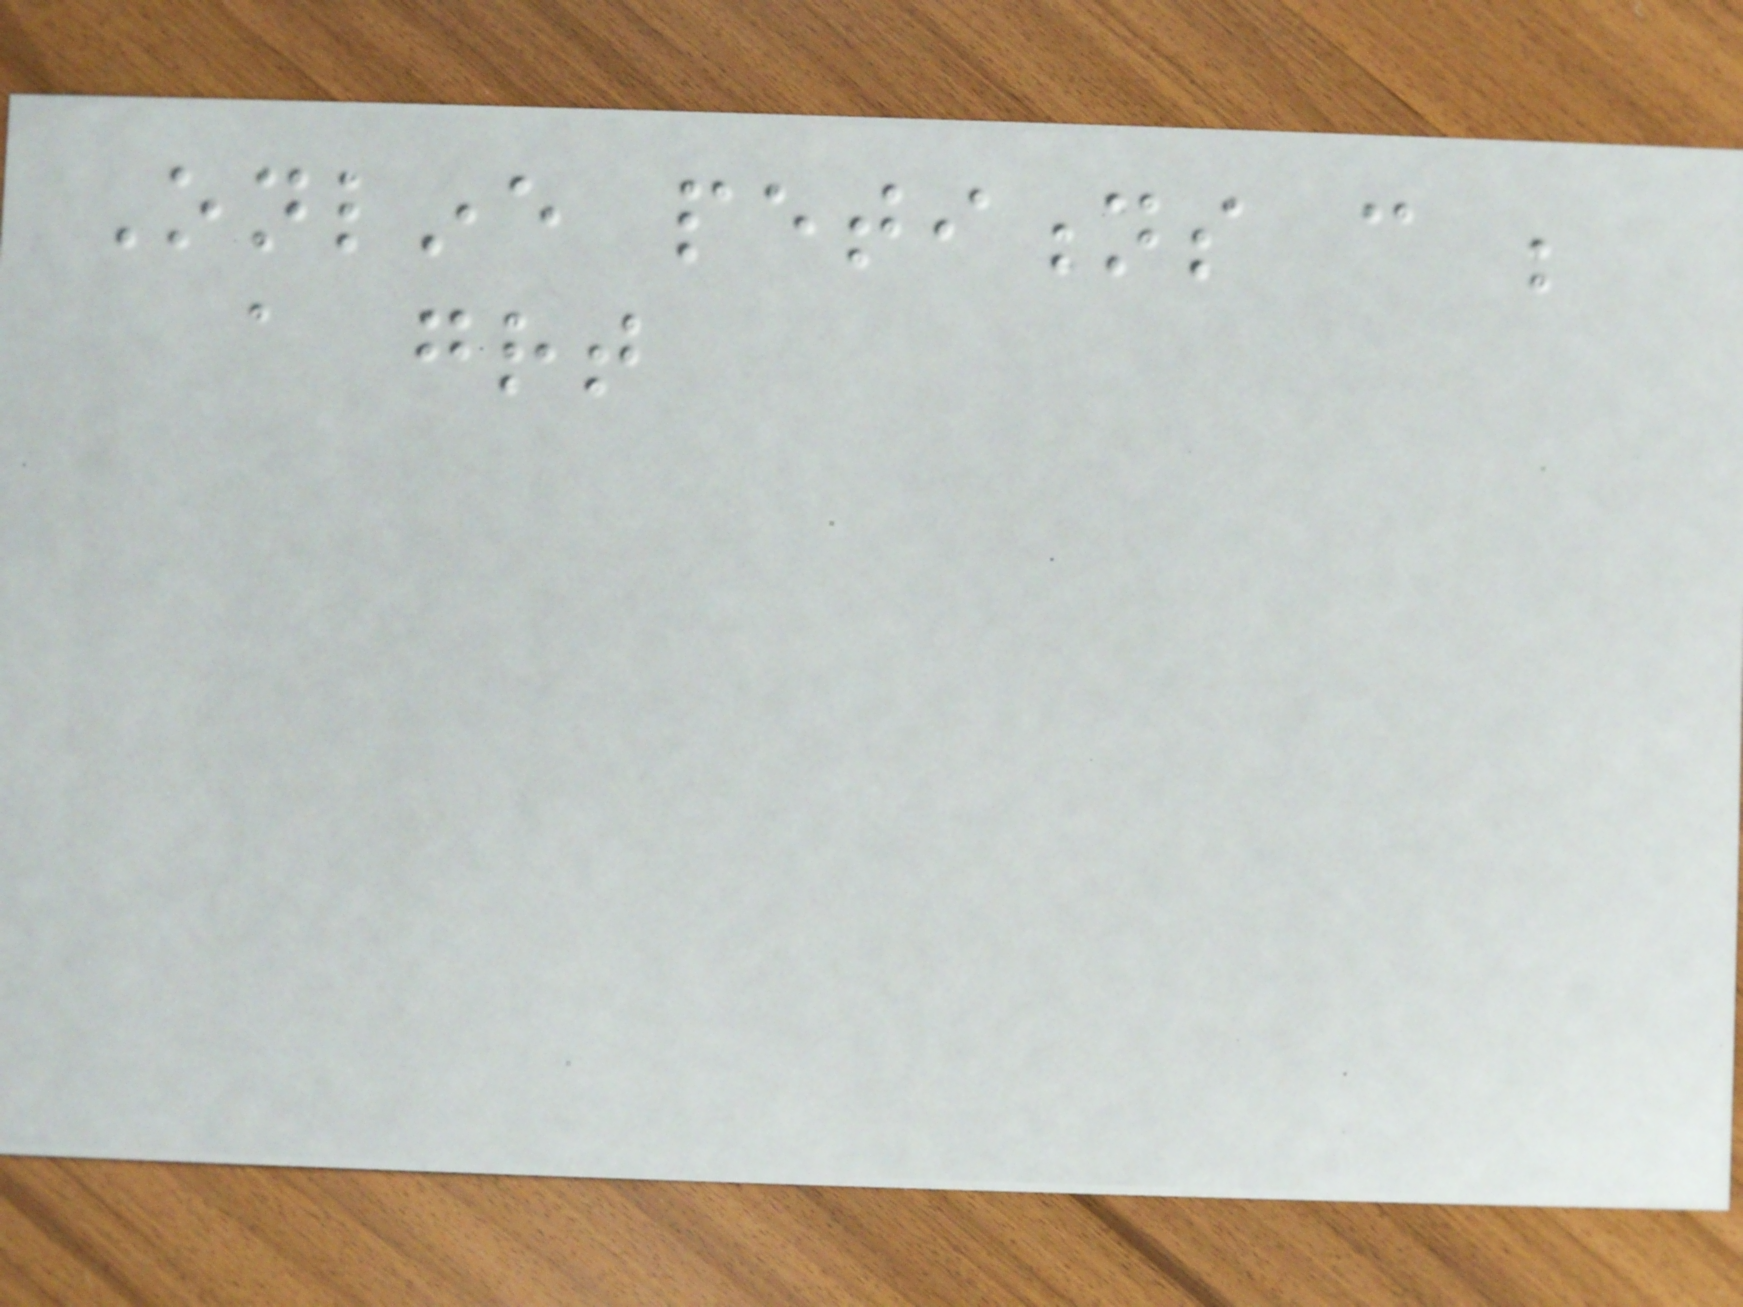Online petitions can be
a great
